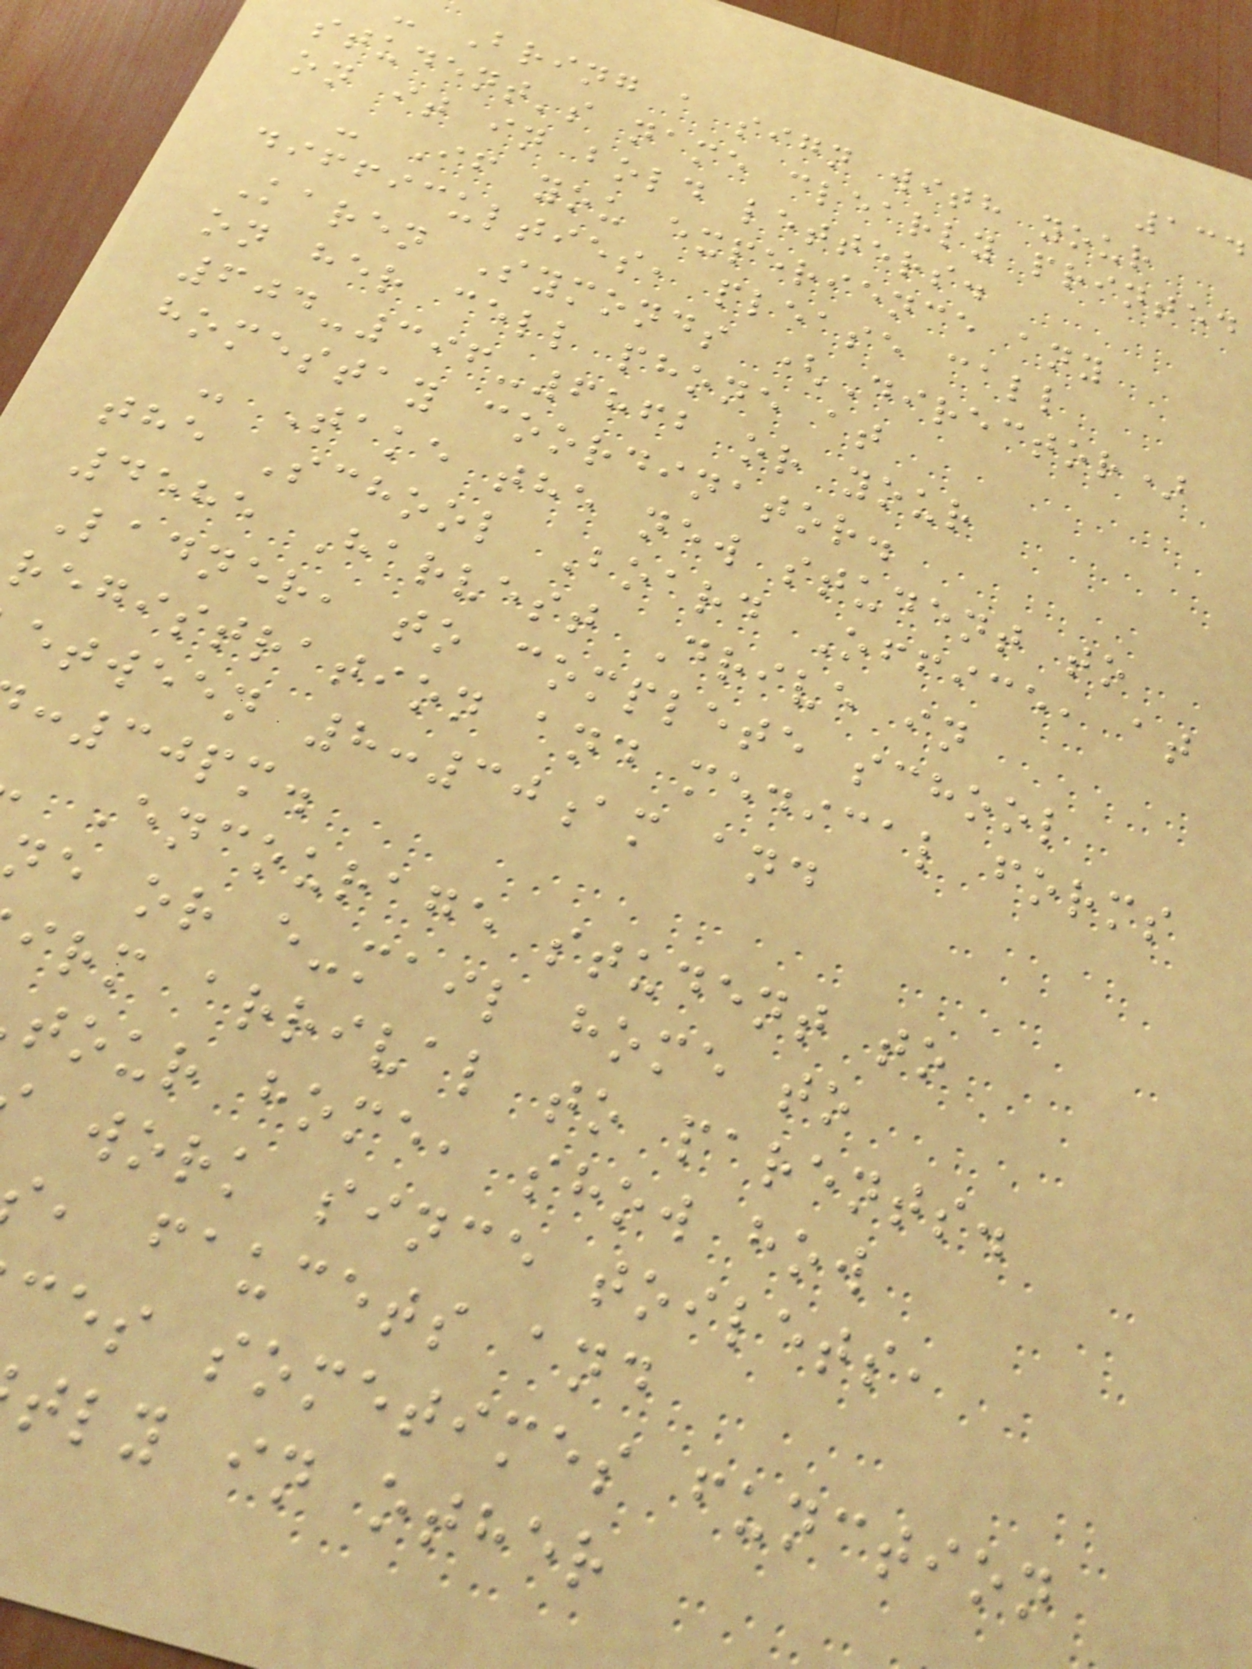134
Bring a sign with your
student's name clearly printed
on it in bold letters.
- If you experience any
difficulties, please call
Karen Symonds (Director)
on her cell phone at
604-396-6862 or your
homestay coordinator.
- Take the new student to
the School Board Office, at
4585 Harvest Drive in
Ladner, to complete school
registration and medical forms
etween 8:30am and
:30pm.
Encourage student to
ne or e-mail home to
irm arrival to parents.
tour home, show how
work since toilets,
, faucets and
ces sometimes function
tly in other
